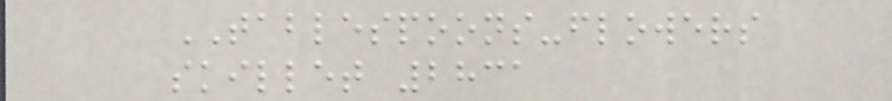TABLESPOONS-flowers
skillet 2831
